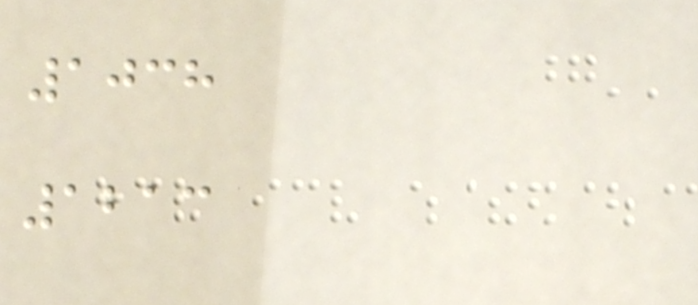1038
1213
